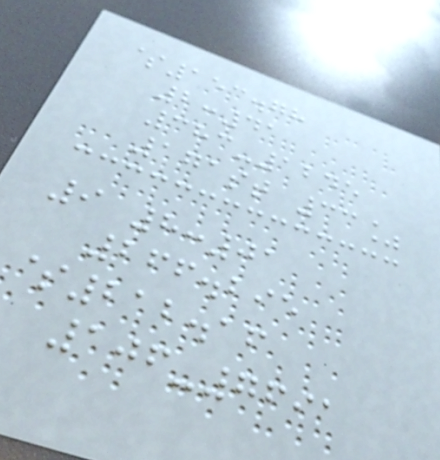$153.78
2:41
383-1245
171st 33%
9 8:01
266.295
$212.16
106-7691
